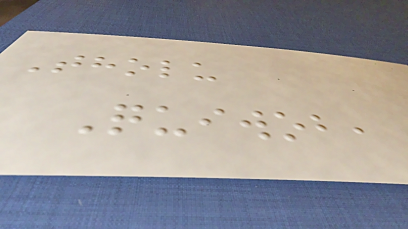Tholu
Quiwob,
